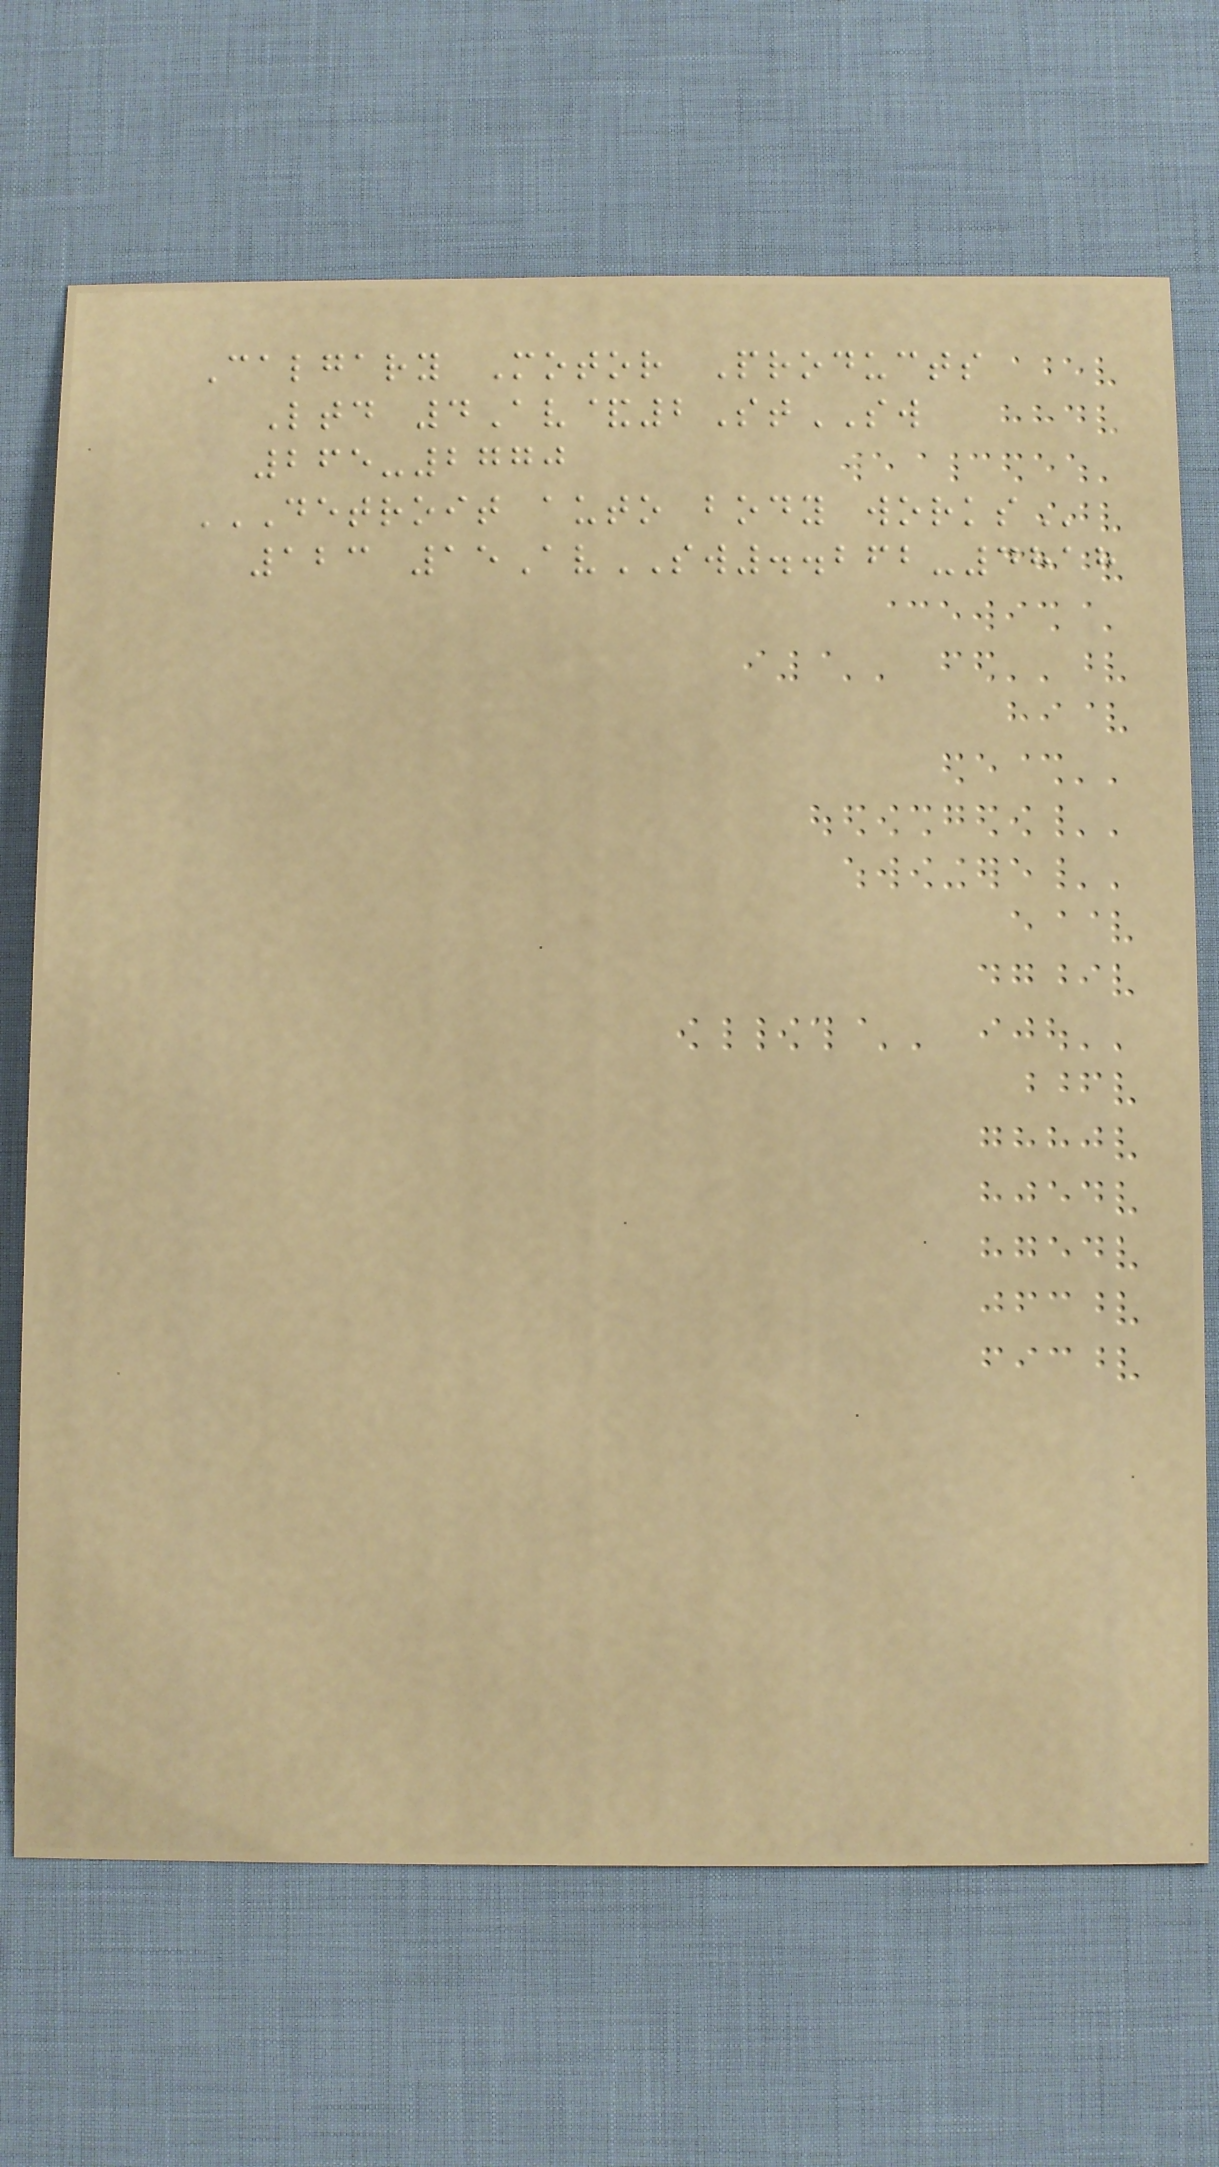Calgary Motor Products
Ltd 4Av&2StSW
265-2770
DETROIT AUTO BODY WORKS
123 15AvSW..262-4818
